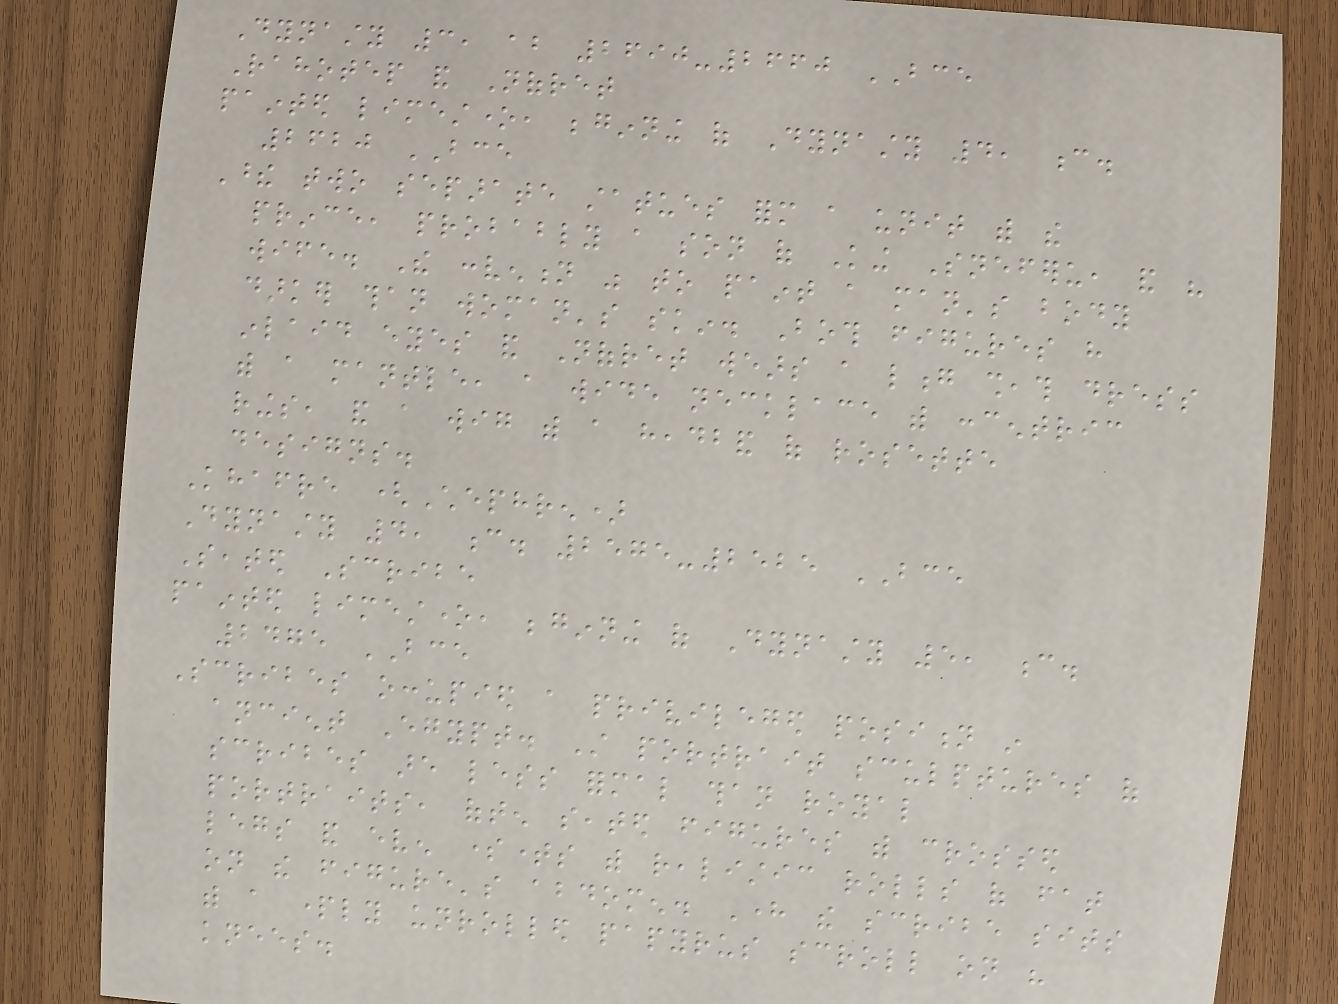Dynasty 3, about 2690-2660 BCE
Rahotep and Nofret
painted limestone, beginning of Dynasty 4, c.
2620 BCE
These two separate statues form a unit with the
prince, probably a son of King Sneferu, and his
wife. The convention was to paint a man's body
darker than woman's skin. Both figures have
inlaid eyes and Nofret wears a long sheath dress
with a mantle, a wide necklace with concentric
rings, and a wig with a headband of rosette
designs.
Khafre (Chephren)
Dynasty 4, c. 2575-2525 BCE
Seated Scribe
painted limestone, beginning of Dynasty 5, c.
2475 BCE
Scribes occupied a privileged position in
ancient Egypt. Still portrait sculptures of
scribes are less formal than royal
portraits, often seated figures with crossed
legs and even sometimes with realistic rolls of fat
on the figure's abdomen. Here the scribe sits
with a partly unrolled papyrus scroll on his
knees.
